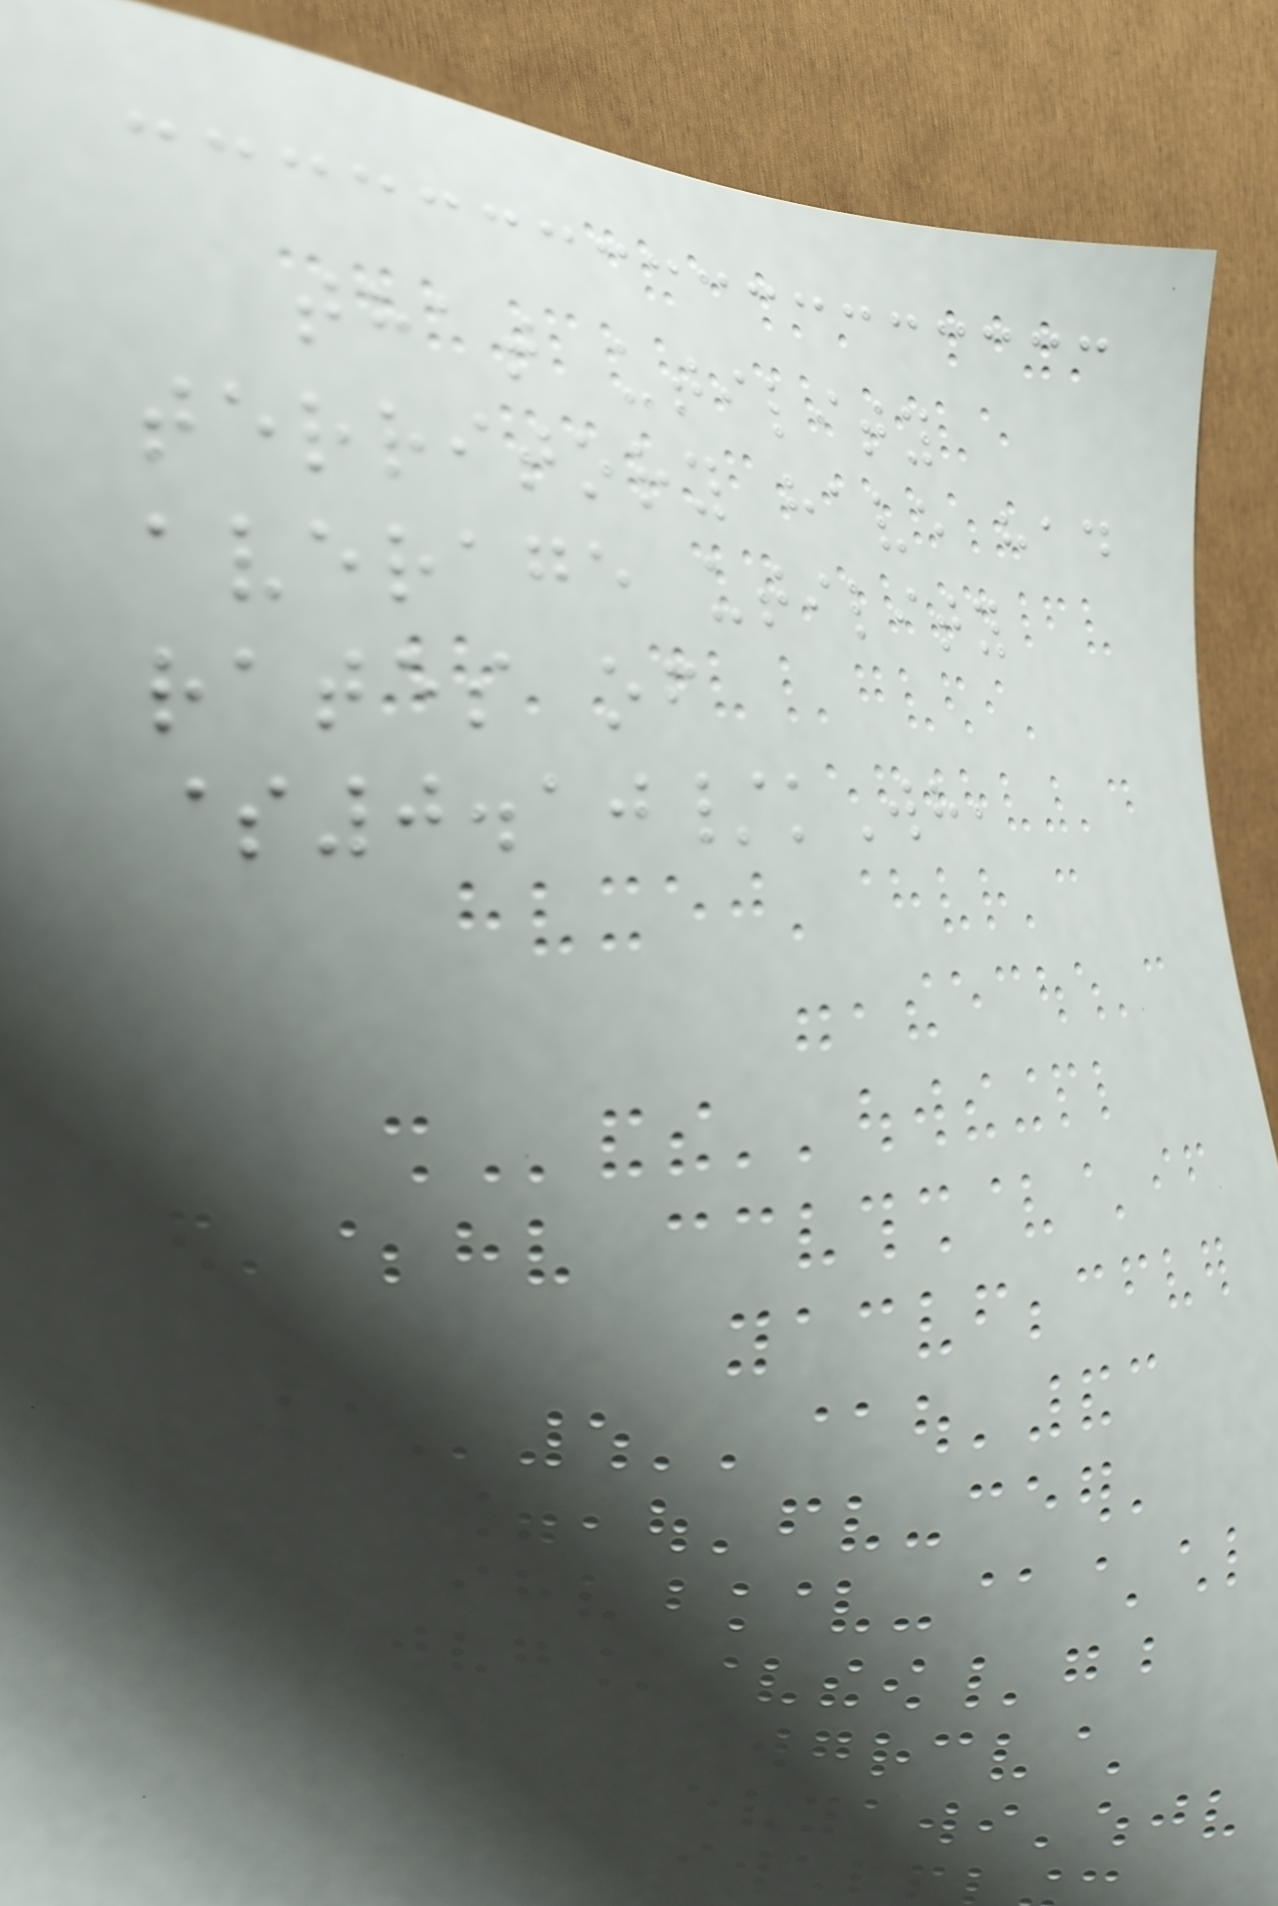that utility
territory have had
average utility
rates of
$0.10/kWh,
